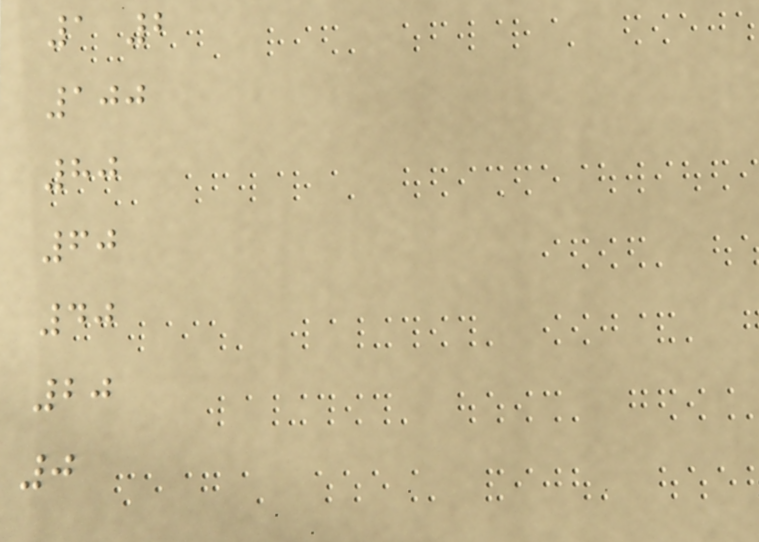1 2
100
80
60
40
20
0
